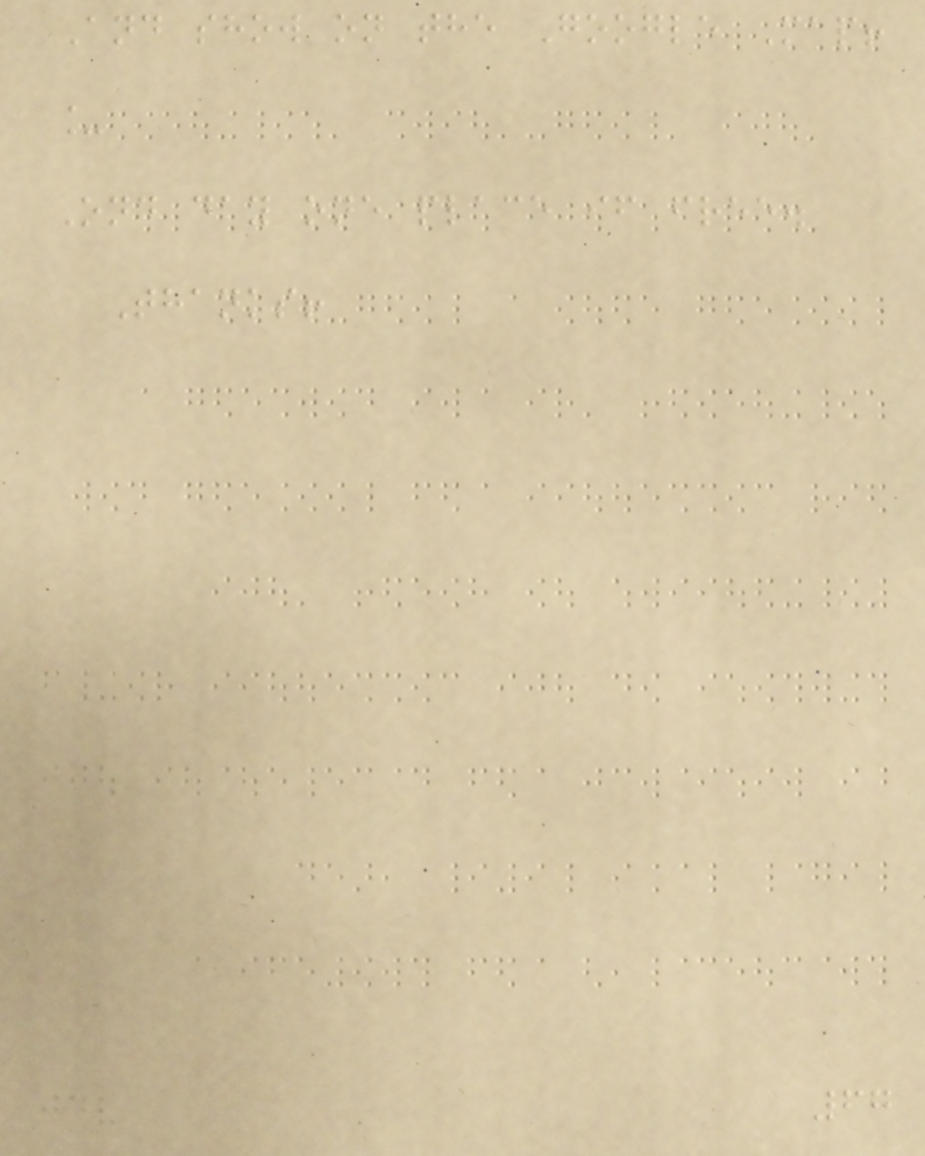And show on the Google Map!
_
Ond day one place if free.
Thanks!
67
